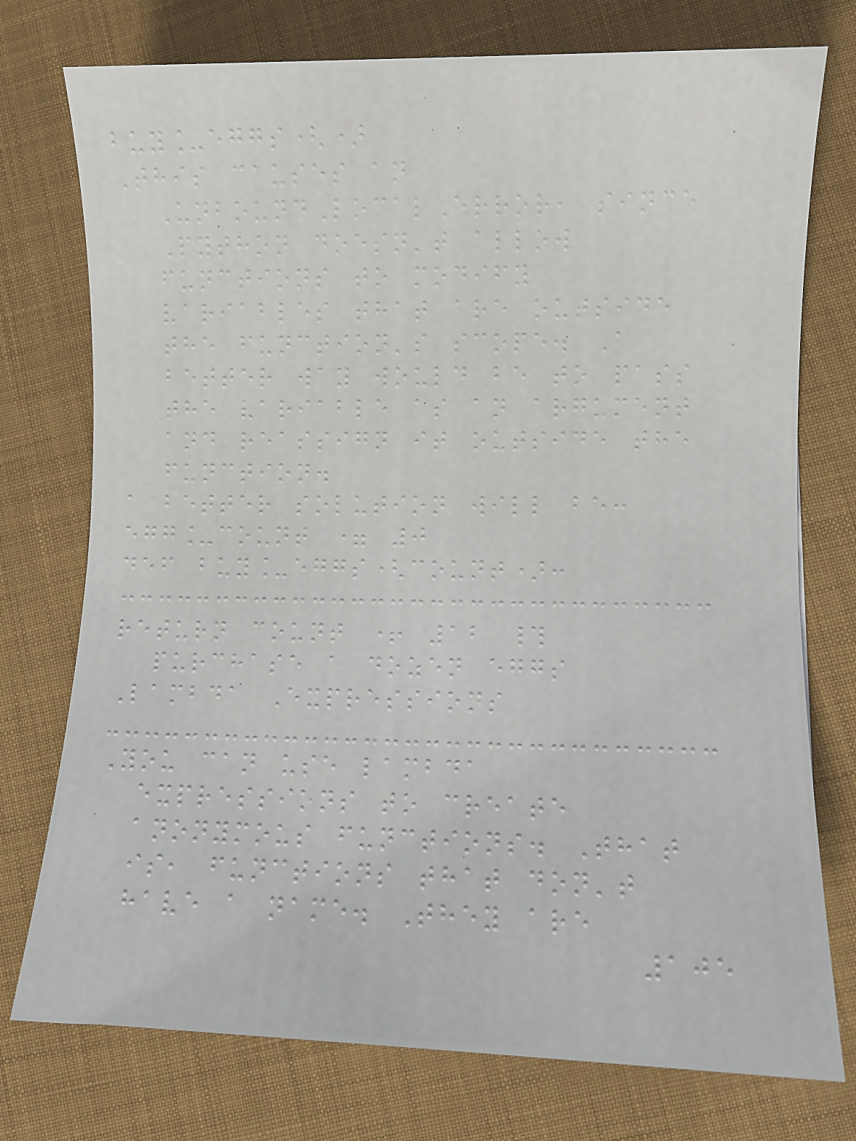buy_eggs()
This causes an
UnboundLocalError, since
Python doesn't allow
functions to modify
variables that are outside
the function's scope. A
better way would be to pass
the variable as an argument
and reassign it outside the
function.
a better solution will be:
egg_count = 0
def buy_eggs(count):
return count + 12 #
purchase a dozen eggs
Lambda Expressions
You can use lambda
expressions to create
anonymous functions. That
is, functions that don't
have a name. They are
105
